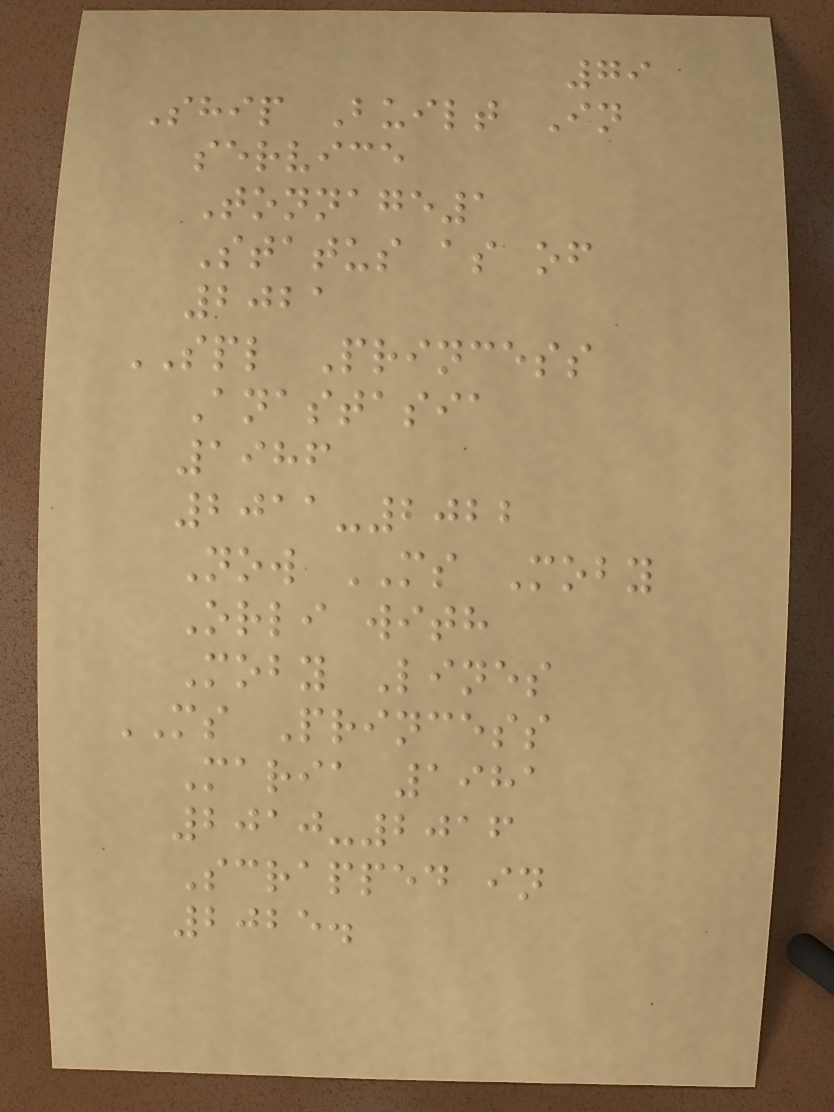79
Ship Built In
service
Tonnage1
Status as of
2021
SPL Princess
Anastasia
1986
2011-2022
Now MS Moby
Orli with
Moby Lines
MS Princess
Maria 1981
2010-2016
Scrapped in
2025.
